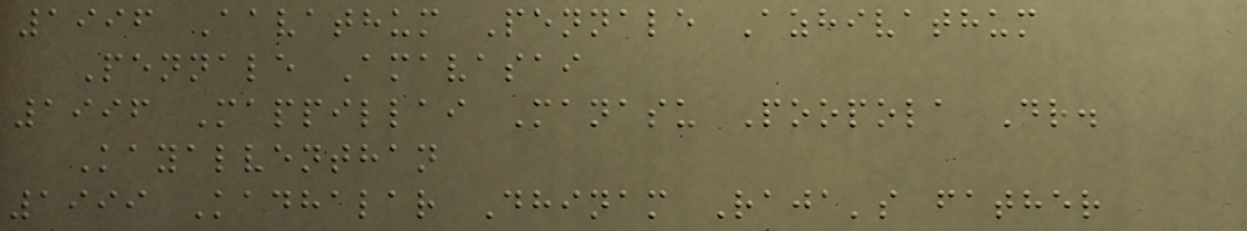1996 Aavathum Pennale Azhivathum
Pennale Amavasai
1996 Mappillai Manasu Poopola Dr.
Kayalventhan
1999 Kadhalar Dhinam Raja's father
